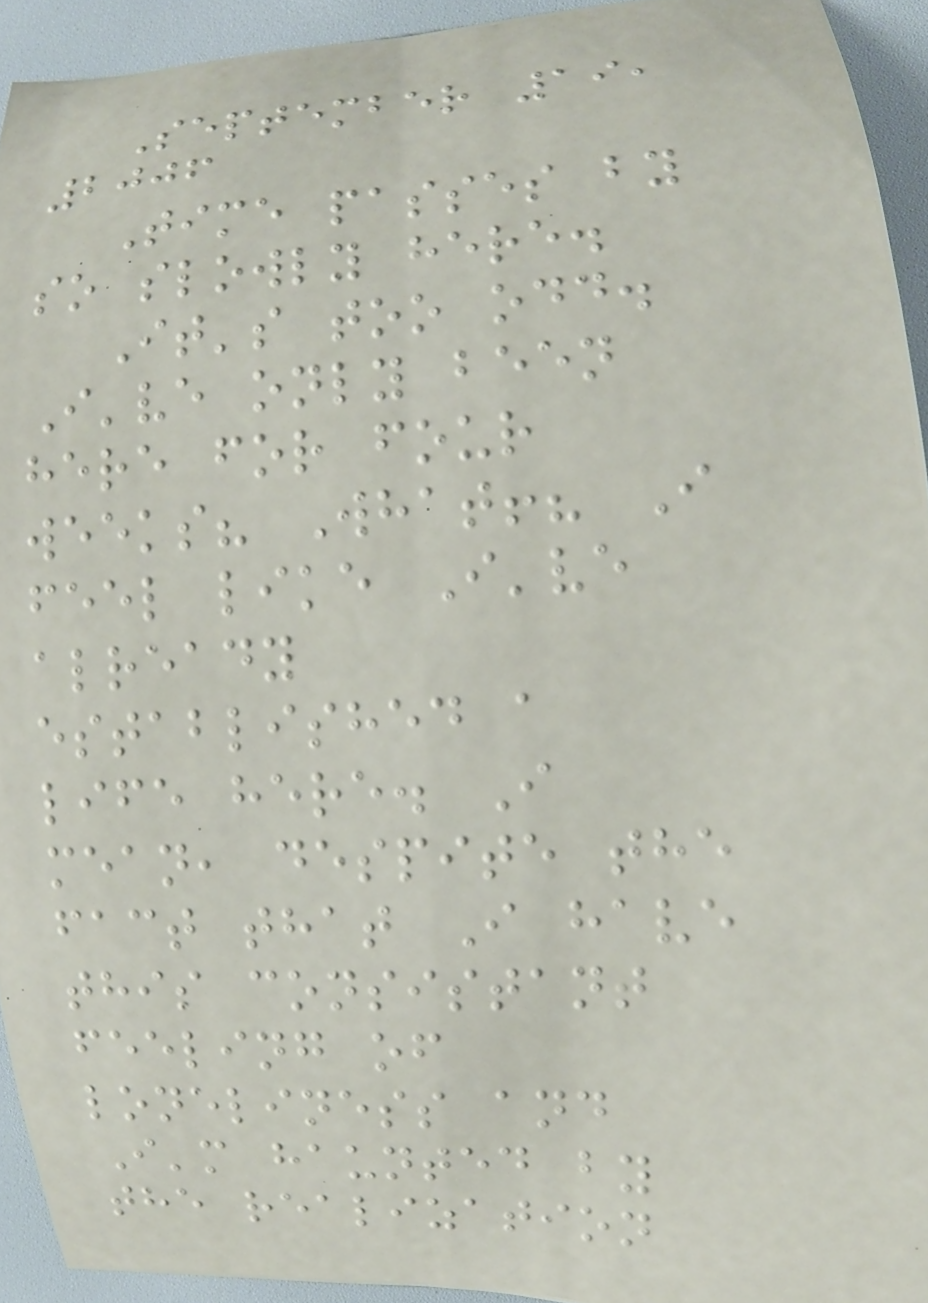September 19,
2006
Time passes by
so slowly here.
It's too odd.
I've only been
here for four
weeks? What!? I
feel like I've
already
established a
life here. I
mean, despite the
fact that I have
this consistant
feeling of
loneliness and
I'm haunted by
the realization
